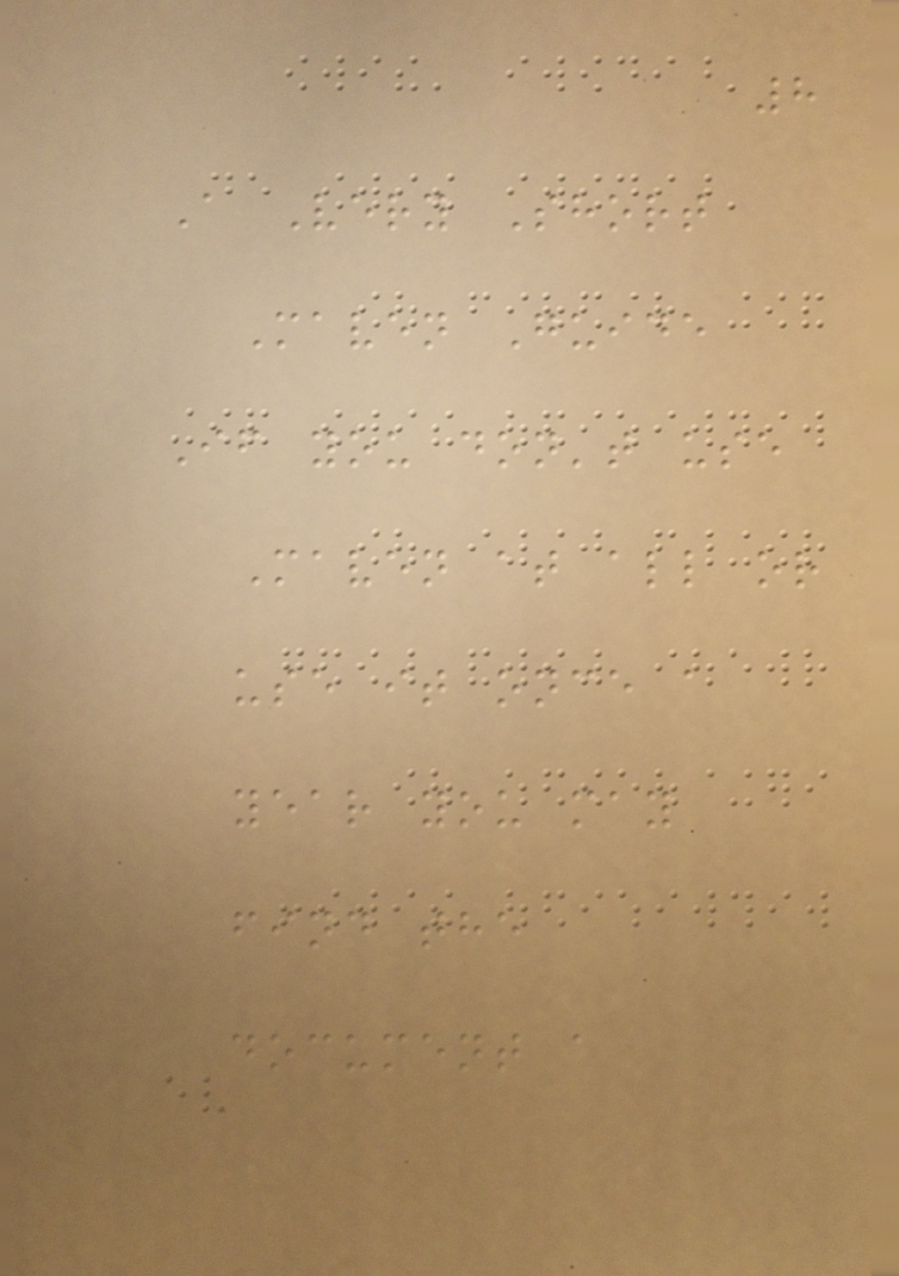8
A Very Short
Maven Guide
If you don't use
Maven at all or
use it once a
year you may
find the
document a
